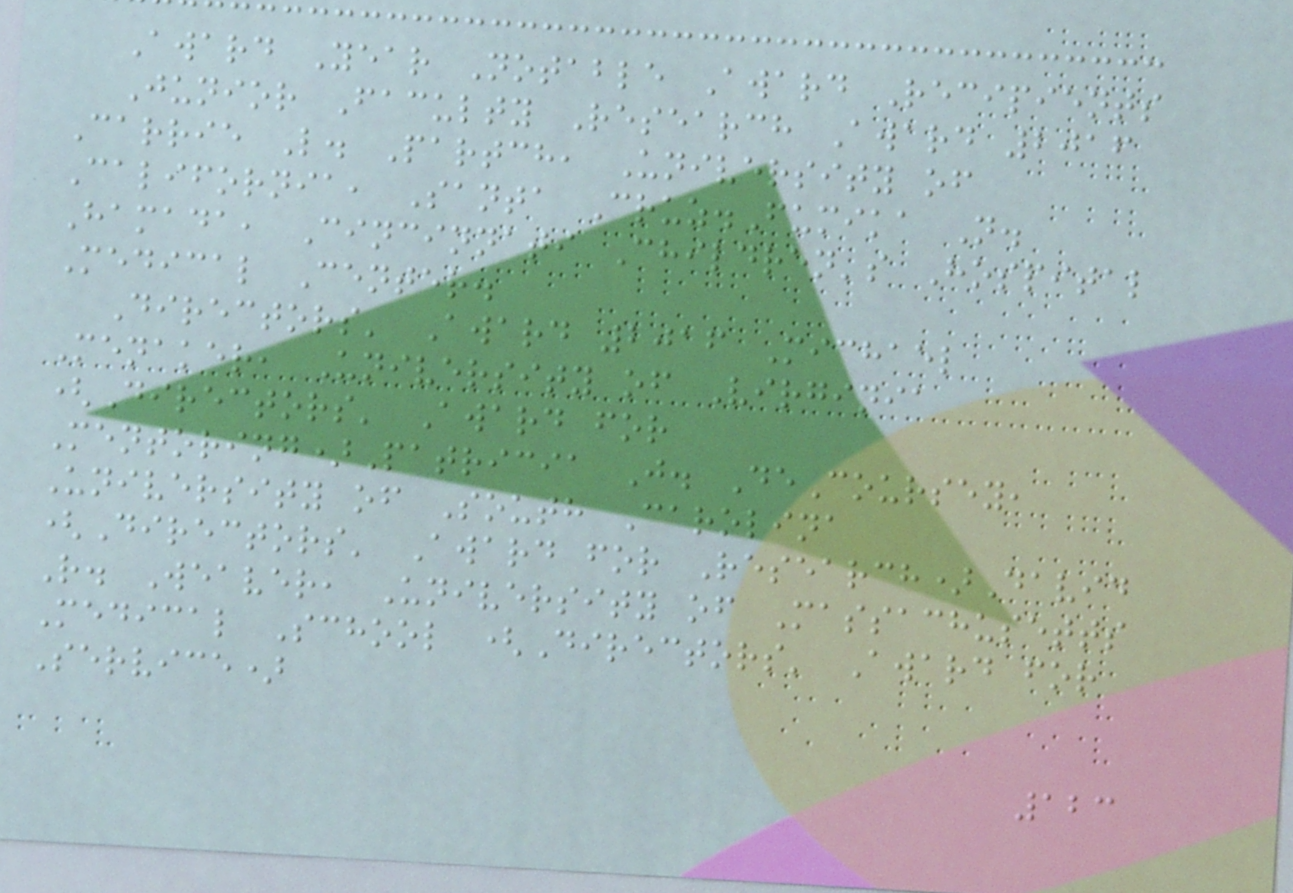Award Year Notable Award Recipients
Junior Faculty Research Award 2016
Carrie L. Partch, University of
California, Santa Cruz.Fumika N.
Hamada, Cincinnati Children's Hospital
Medical Center.
Directors' Award 2016 Michael
Menaker, University of Virginia
(Directors' Award for
Mentoring)Patricia J. DeCoursey,
University of South Carolina
(Directors' Award for Research)David
R. Weaver, University of Massachusetts
Medical School (Directors' Award for
Service)
123
